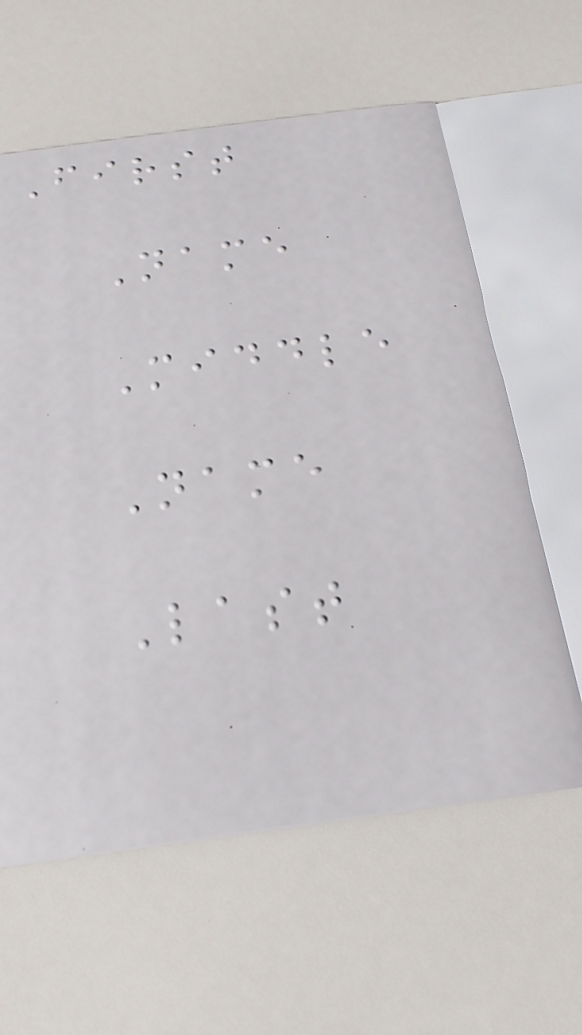First
Name
Middle
Name
Last
